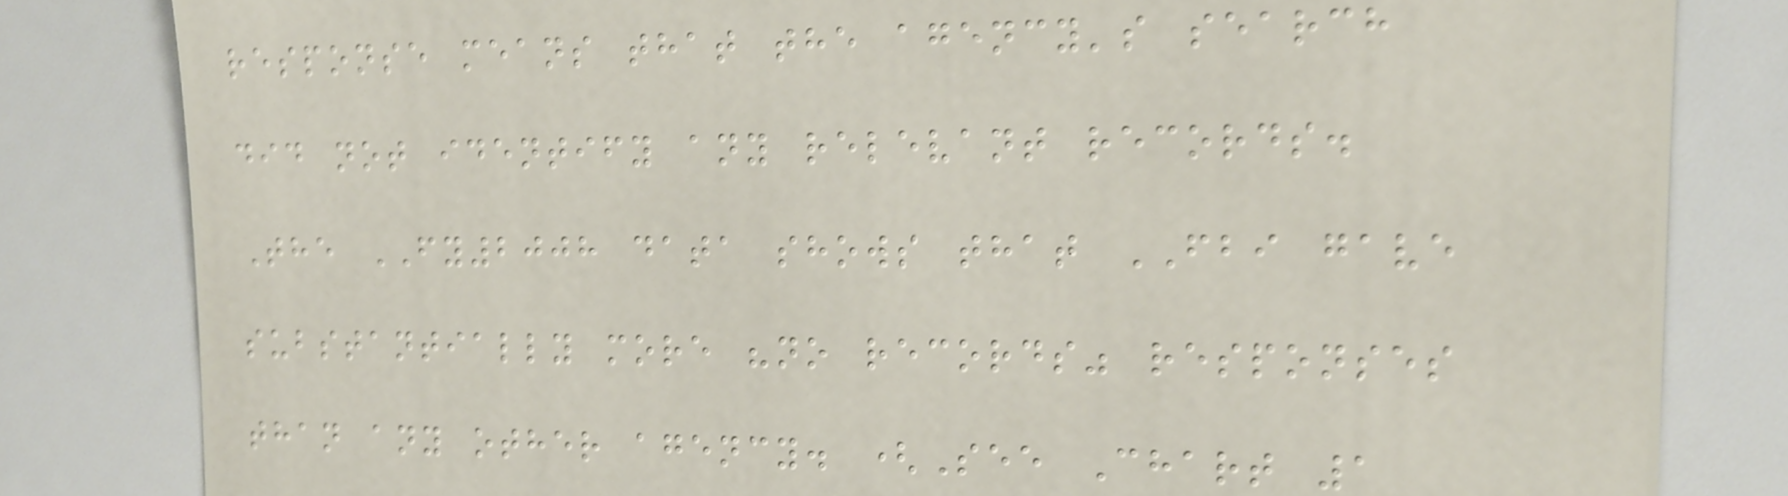response means that the agency's search
did not identify any relevant records.
The FY2008 data shows that FBI gave
substantially more "no records" responses
than any other agency. (See Chart 1
